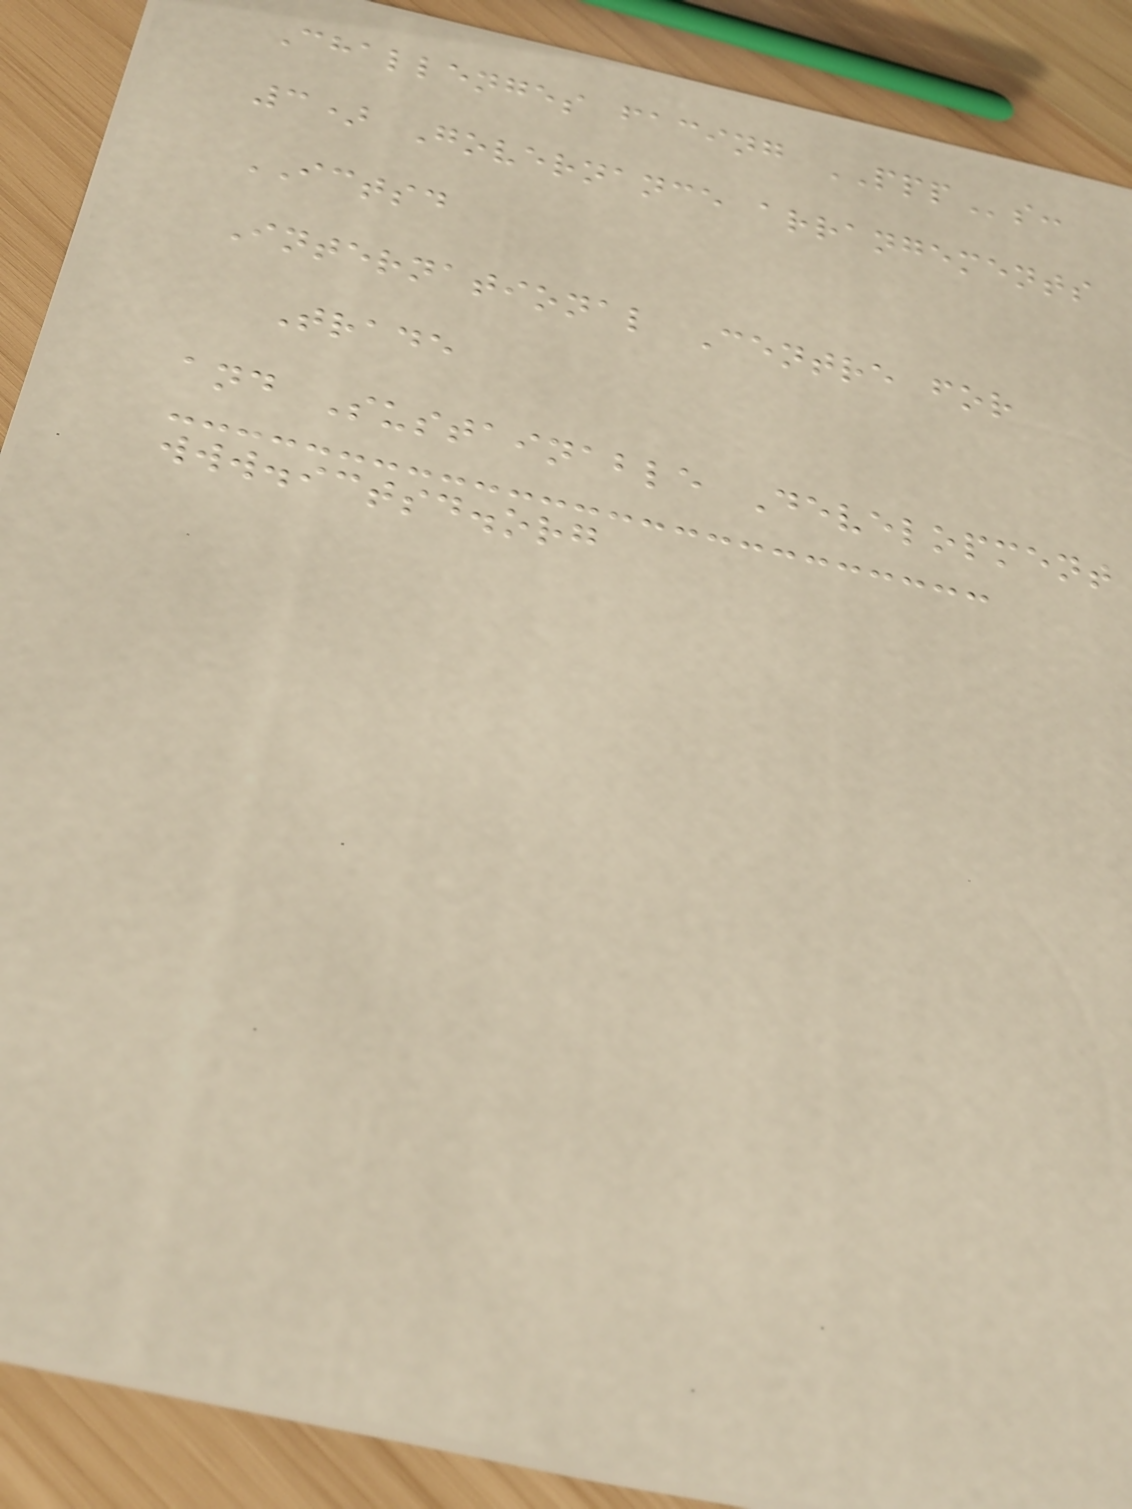Challenges facing PPPs:
3) Governance arrangements
ICTSD
International Centre for
Trade
and Sustainable Development
www.ictsd.org
